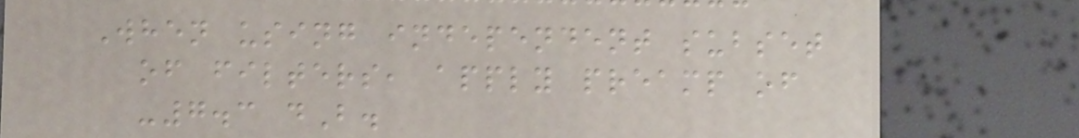When using independent subset
of filters, apply preamp of
-7.3 dB.
